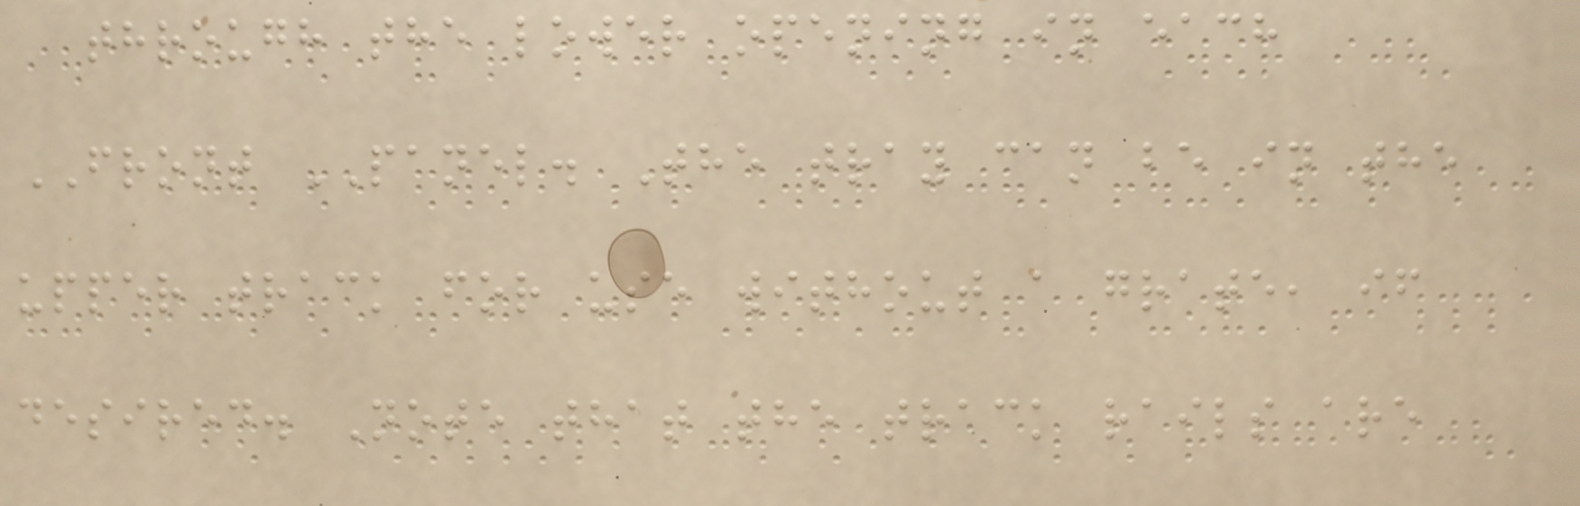through the lower opening in each
FRONT PANEL. The tray can be in the
upper track for use without a grate, if
desired. Note that the track rails are
